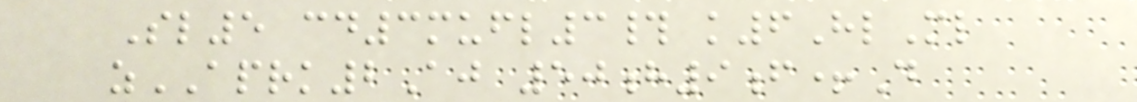Sl5 cd3mufl3# k6HlMl
zAPRK2Aj 50h9f+D
